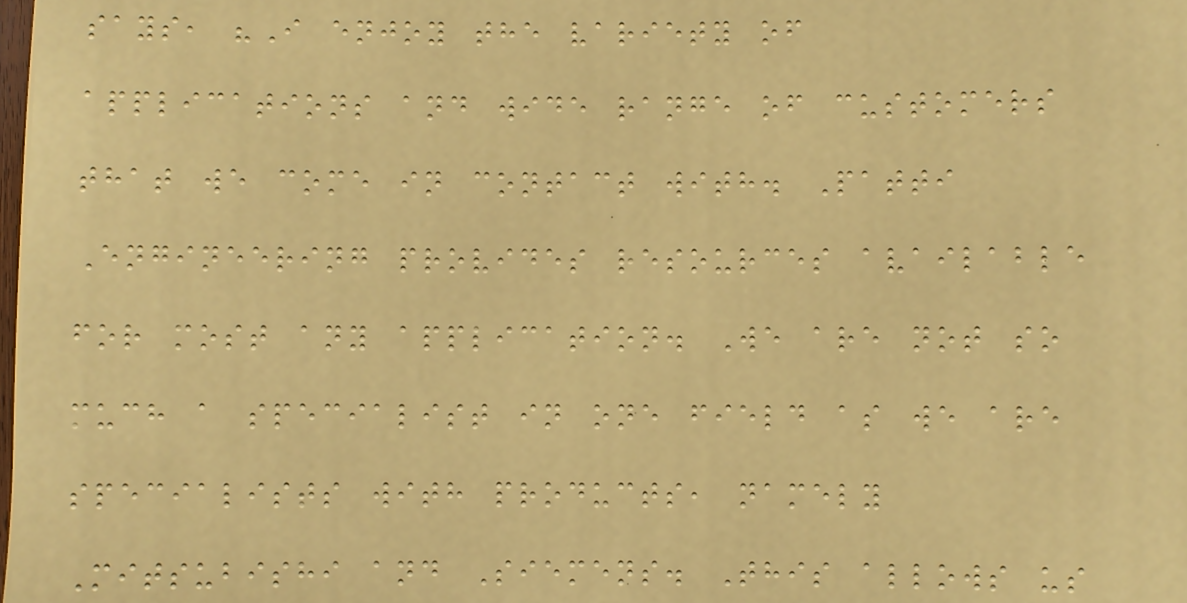says, "I enjoy the variety of
applications and wide range of customers
that we come in contact with. Patti
Engineering provides resources available
for most any application. We are not so
much a specialist in one field as we are
specialists with products, namely
Mitsubishi and Siemens. This allows us
